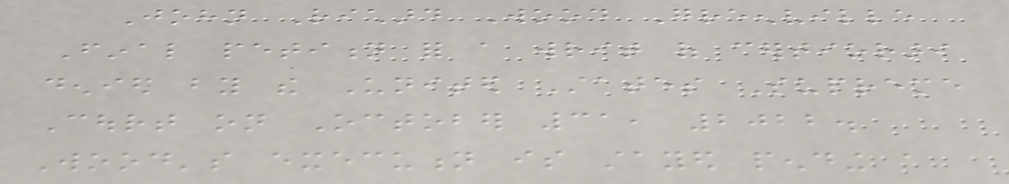John Richard Wood Greenville
Final petition for a writ of certiorari
denied by the United States Supreme
Court on October 31, 2022.
Wood's execution is stayed pending a
